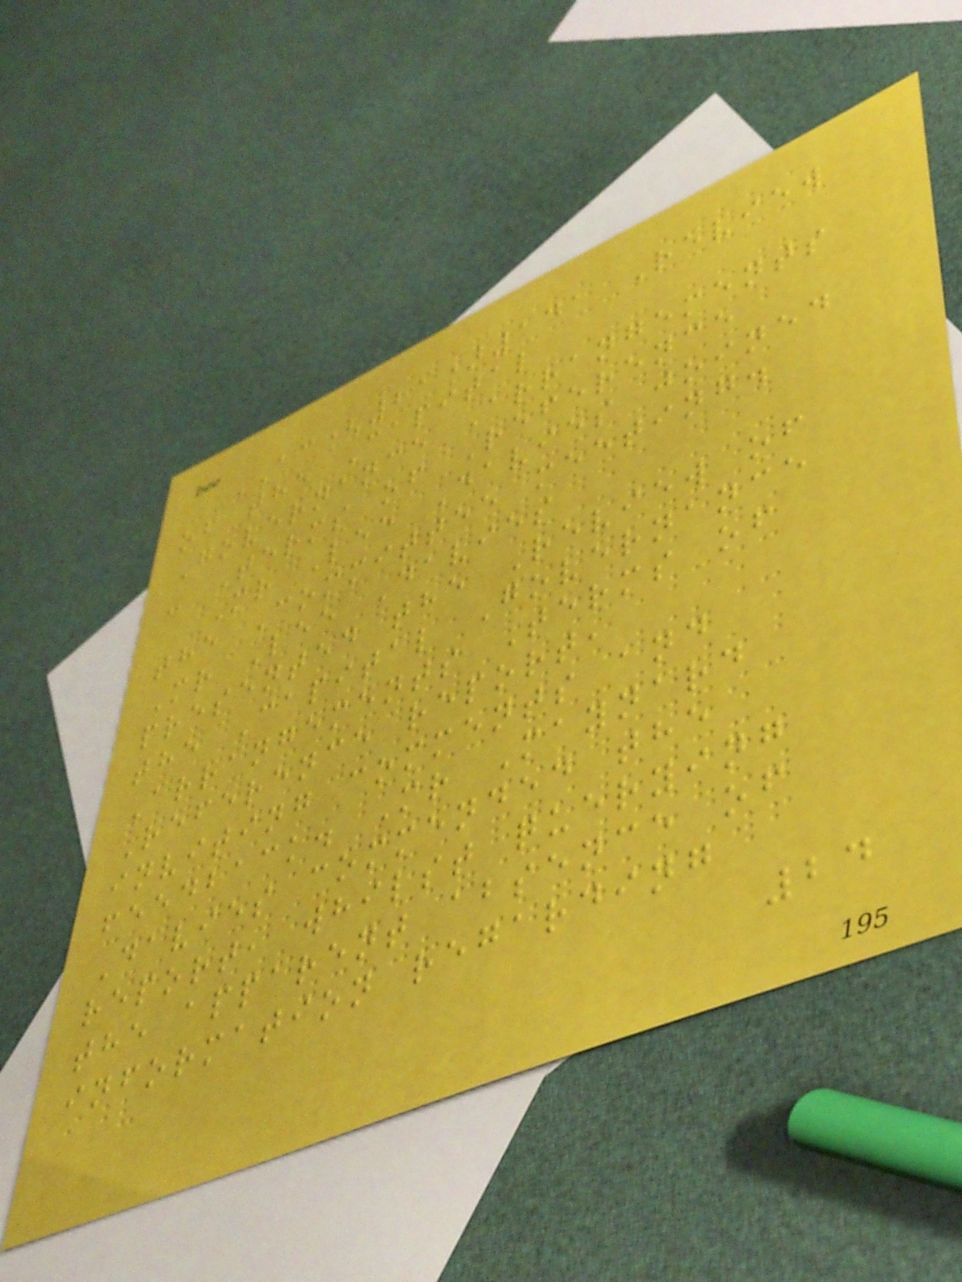AC(21)141 Review
of the Capital
Governance Arrangements
- Terms of Reference
Mr Lee Davies joined
the Committee meeting.
Mr Lee Davies
presented the Review of
the Capital Governance
Arrangements Terms of
Reference report,
inviting comments and
feedback. Mr Maynard
Davies commended the
report, whilst querying
the apparent absence of
information regarding
24
